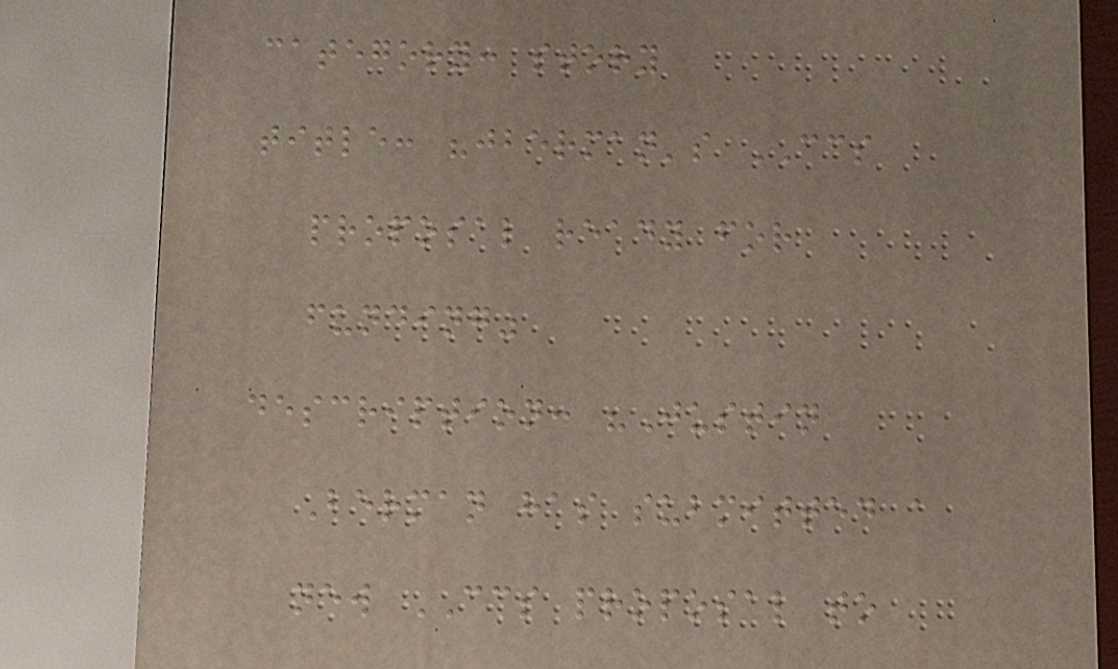category: story
title: "jberman's CCS
proposal ready for
funding"
description: "Justin
Berman has submitted a
new CCS proposal to
